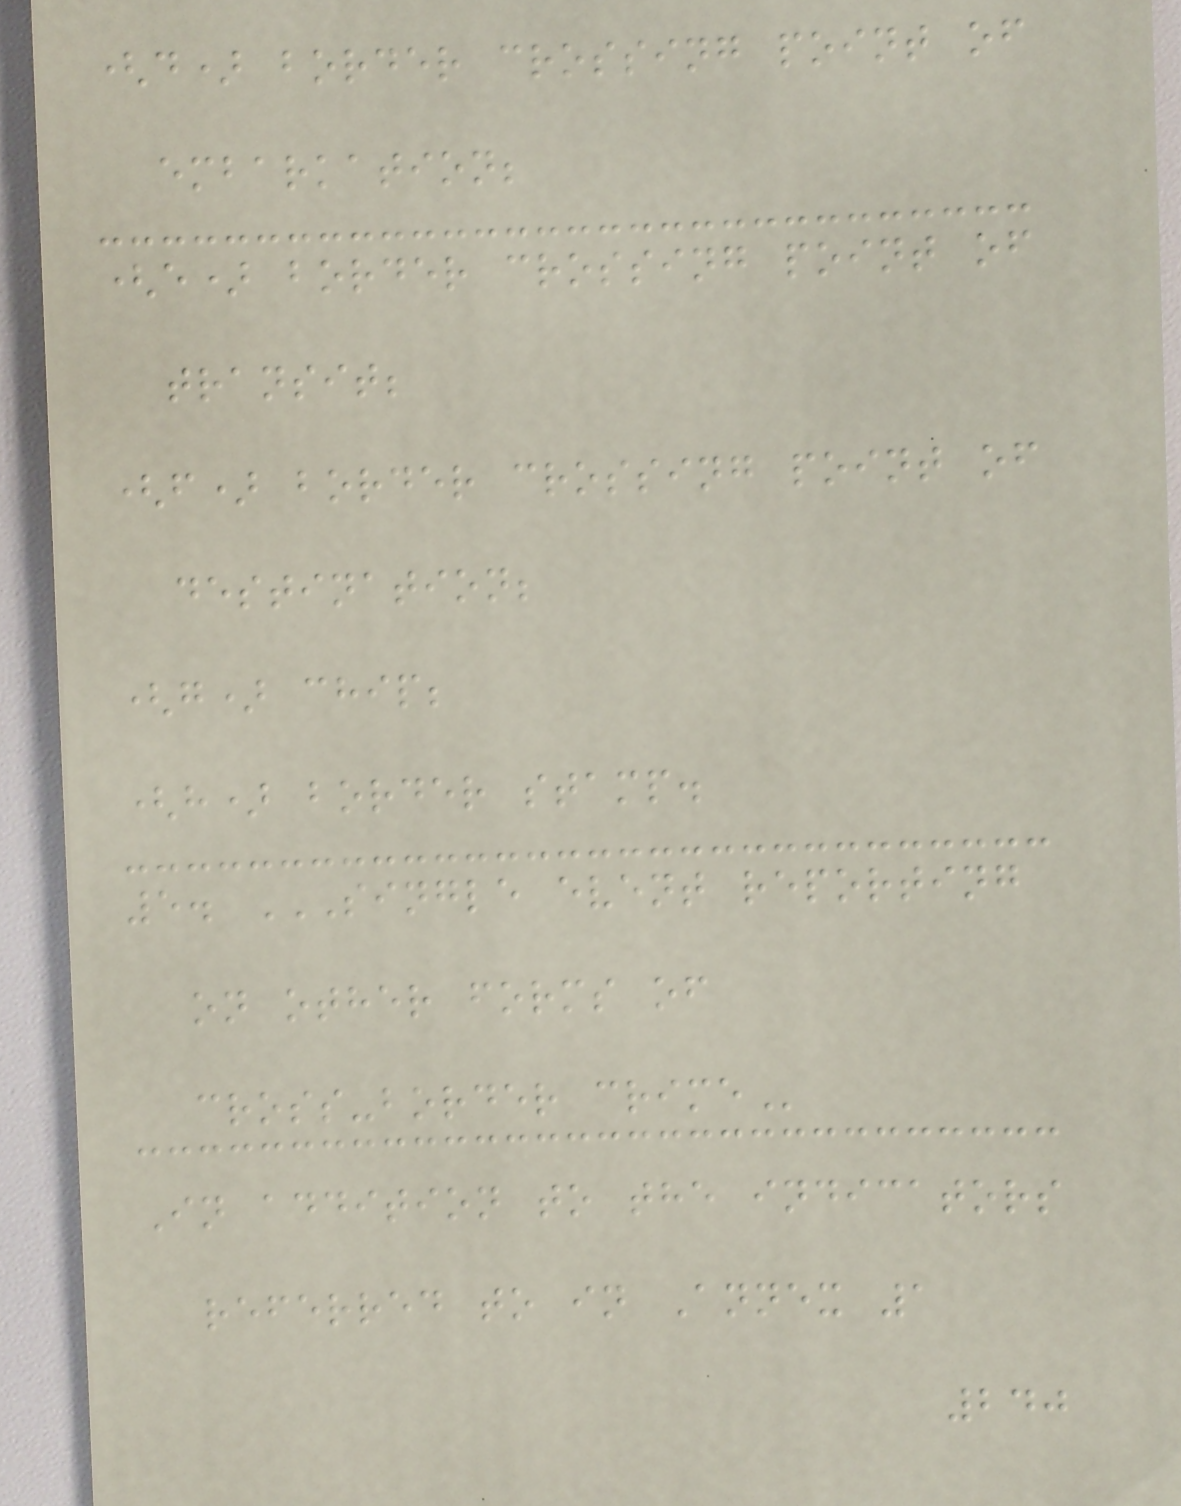(d) border crossing point of
embarkation;
(e) border crossing point of
transit;
(f) border crossing point of
destination;
(g) chip;
(h) border stamp.
5. SINGLE EVENT REPORTING
ON OTHER FORMS OF
CROSS-BORDER CRIME
In addition to the indicators
referred to in Annex 1
240
